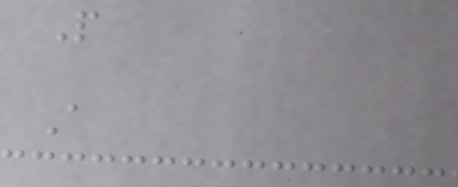P
A
